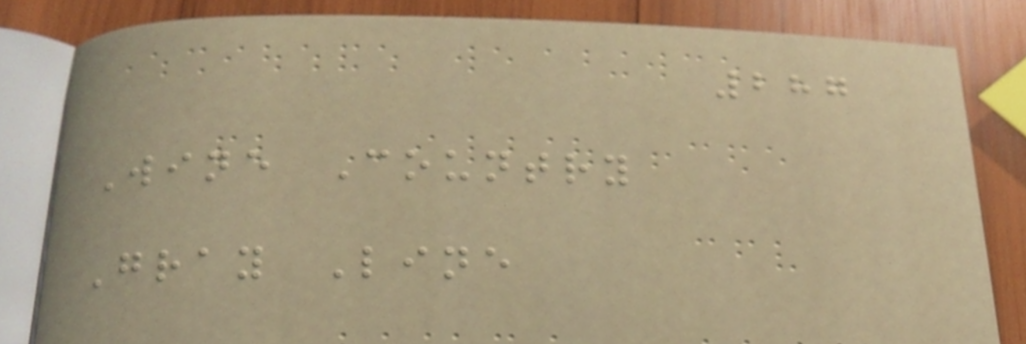287
Wine Country
Gray Line
